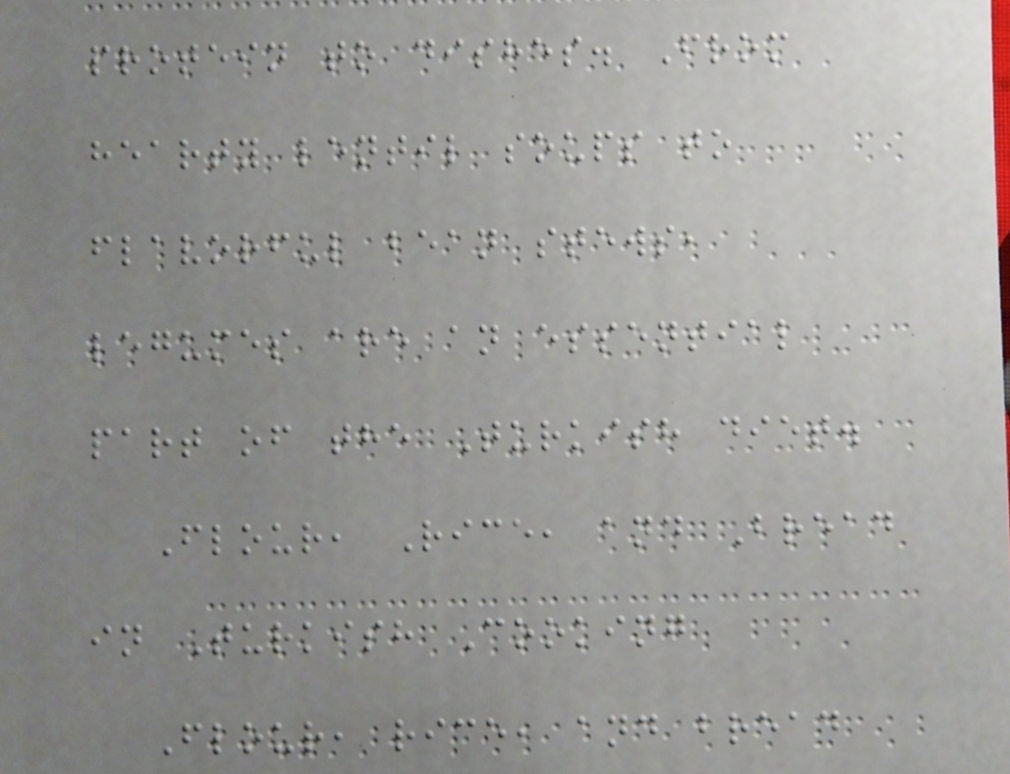protein to dishes. From
hearty lentil soups to
flavorful bean stews,
legumes are an essential
part of the Turkish diet.
Flour, Rice, and Bread
in Turkish Cooking
Flour, rice, and bread
